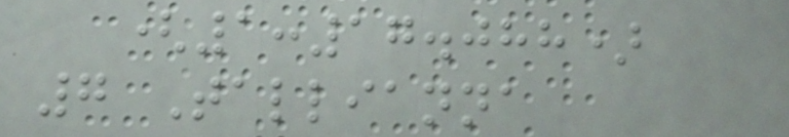(1:17.088)
7 Tallianna
